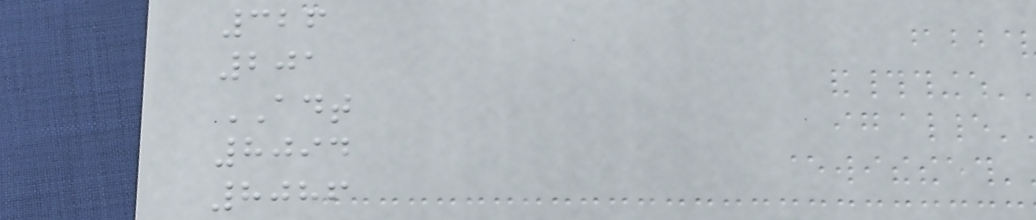326
201
ADT
8094
8086
